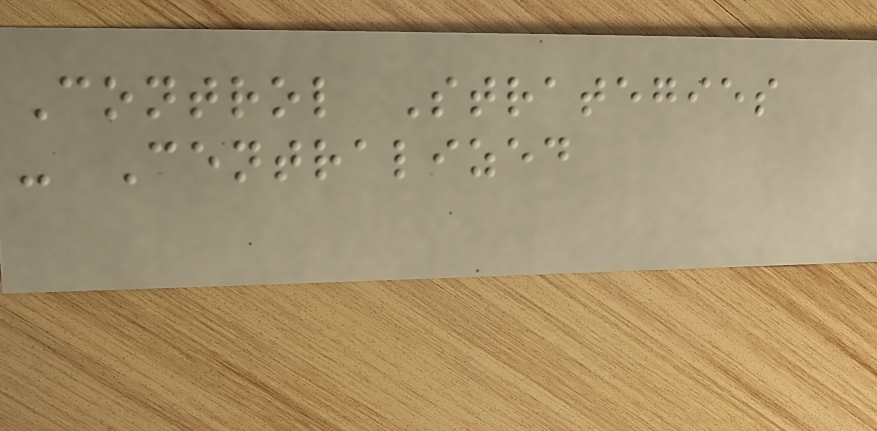Control Strategies
- Centralized
